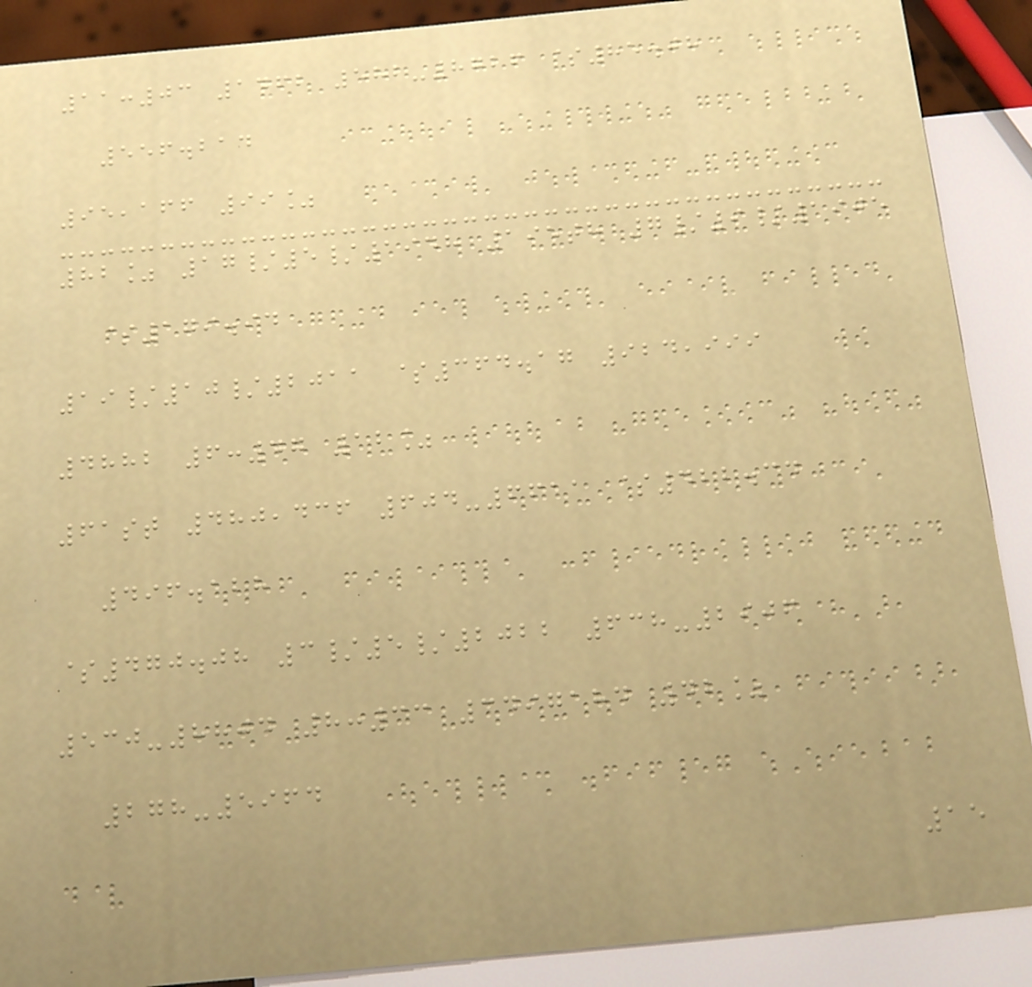11:03 1462 582-8726 $85.08
556.214
95,166 99%
82% 17/5/1948 195th 7/9/1905
$179.94
19/10/2011 $364.17 924,999
4882 6:47 12%
61st 480,436 604-6611 $422.34
496.128
$470.08 3/5/2022 638-2906
530-8804 8:33 3497184 42%
278-5964
15
